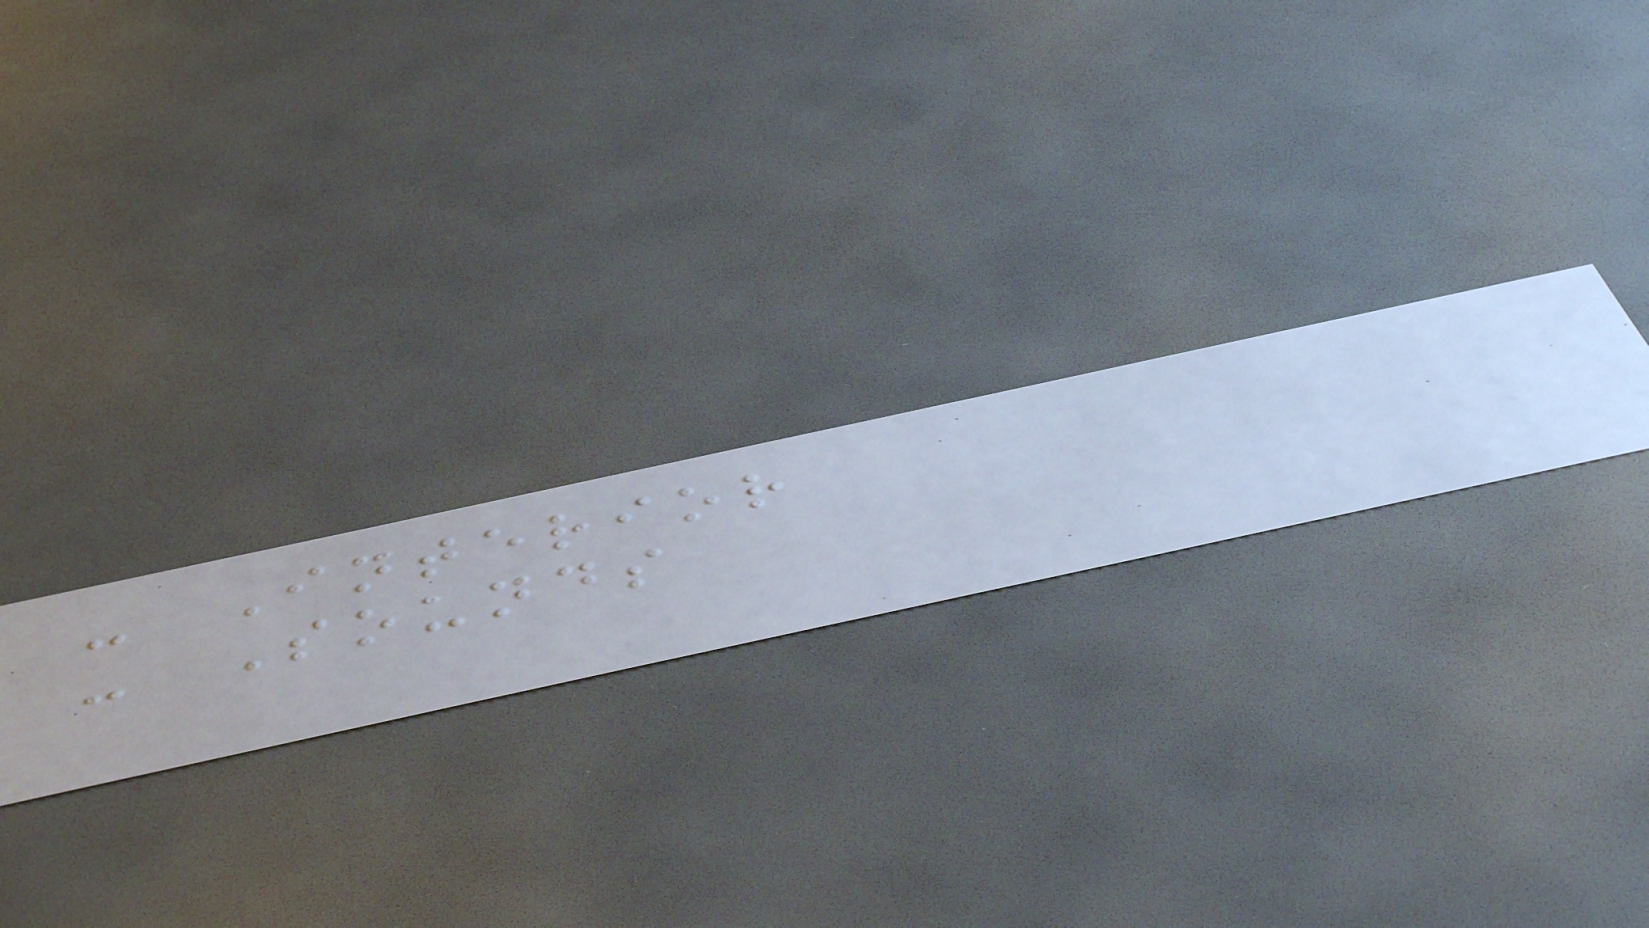- Interior
- Sounds
